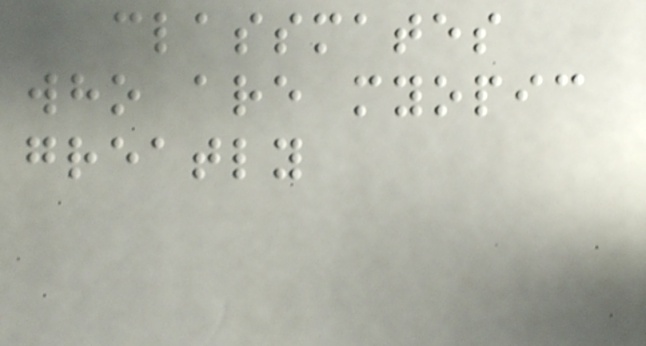classmates
who are myopic
greatly
